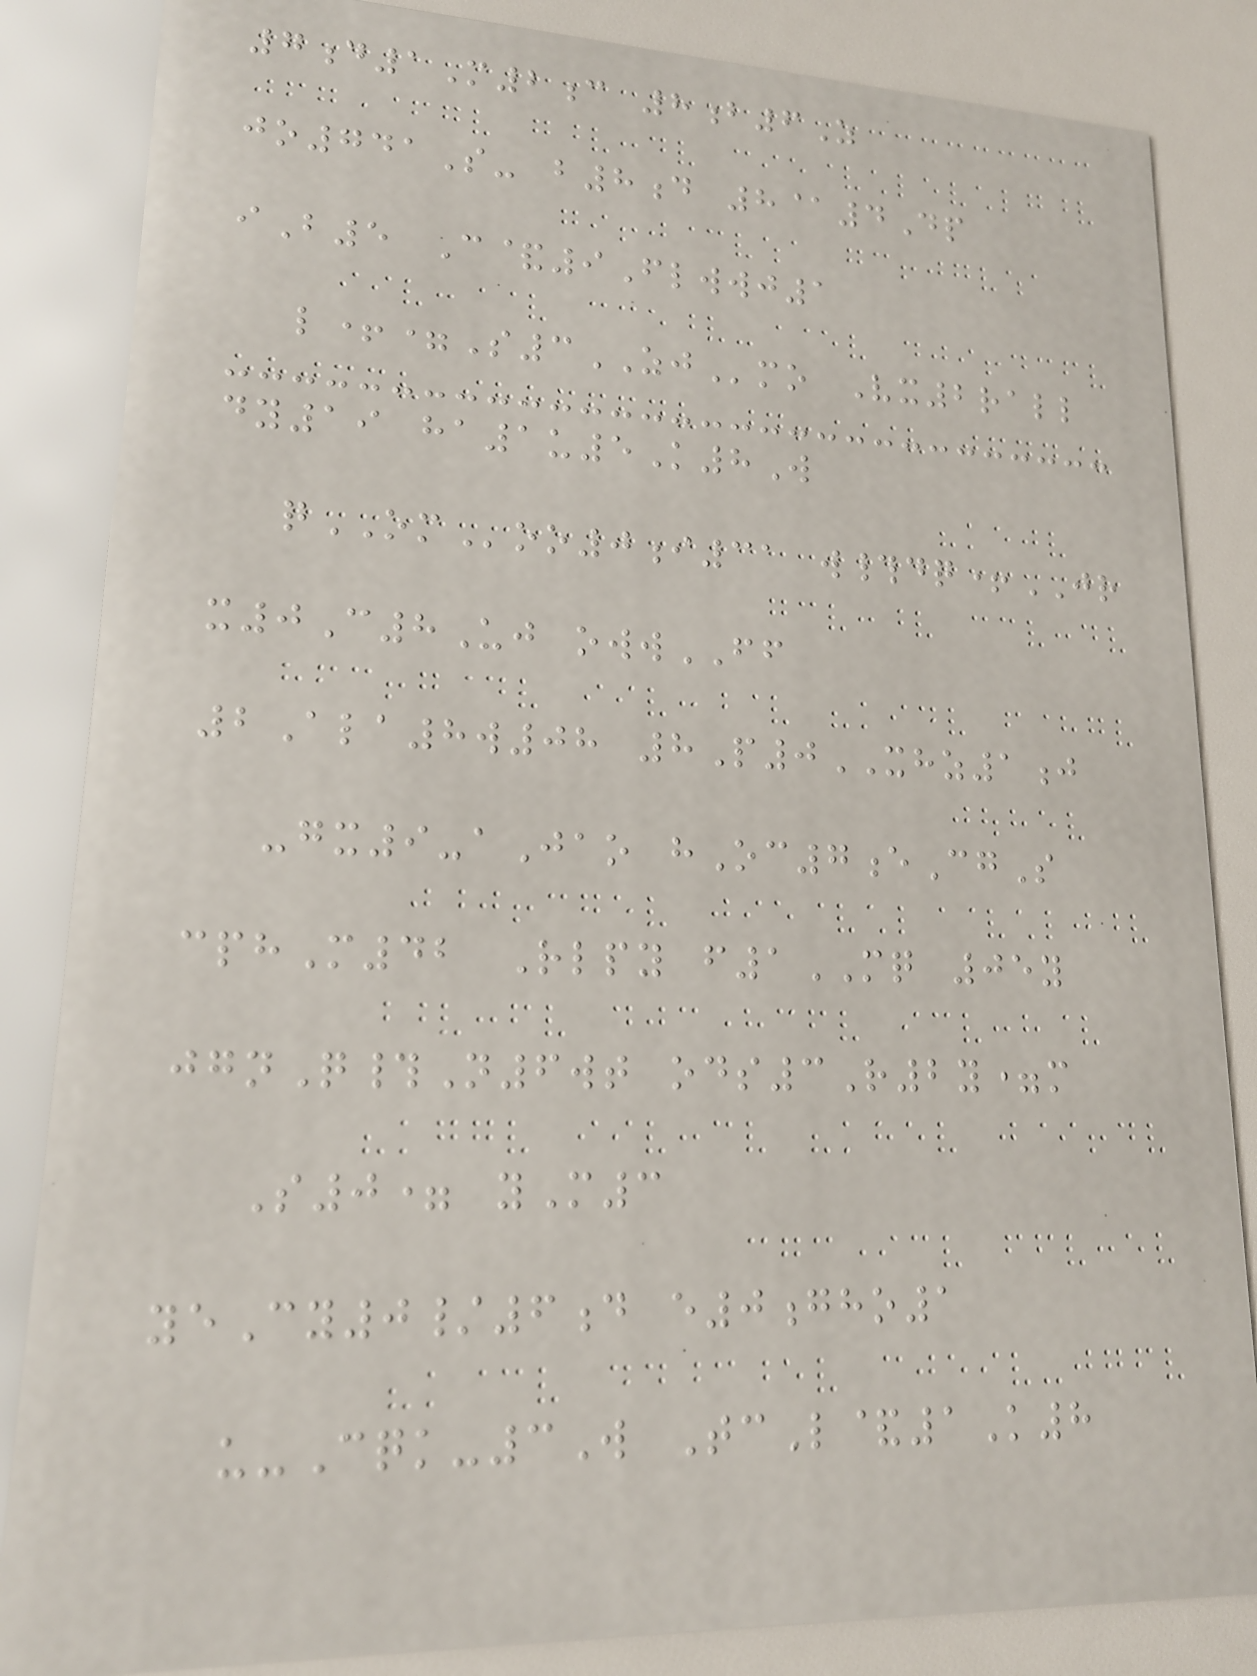7d1M2c 8b6Z
jo741S- b8d 8@4Dp
iB5 C&9Flwwj1
l+=S3ZJmo Vx2rall
dy19 ha1u5K8W
qOMoo0i31 w#dq+JR
x0C8Uj owwFF
2Ala8w08 8P0XHZ1j
-gx9-aJao hOc7eCgS
cphM42 Rlpy f1MQ 05y
jgnQ#N6wt ods3R2y=m
S0= yM3
yeCy0/6d e0gho1
u-Cqk-3W TcL&1K8
